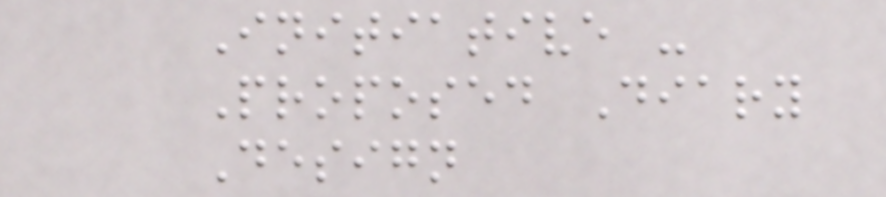Initiative -
Proposed Diary
Design
